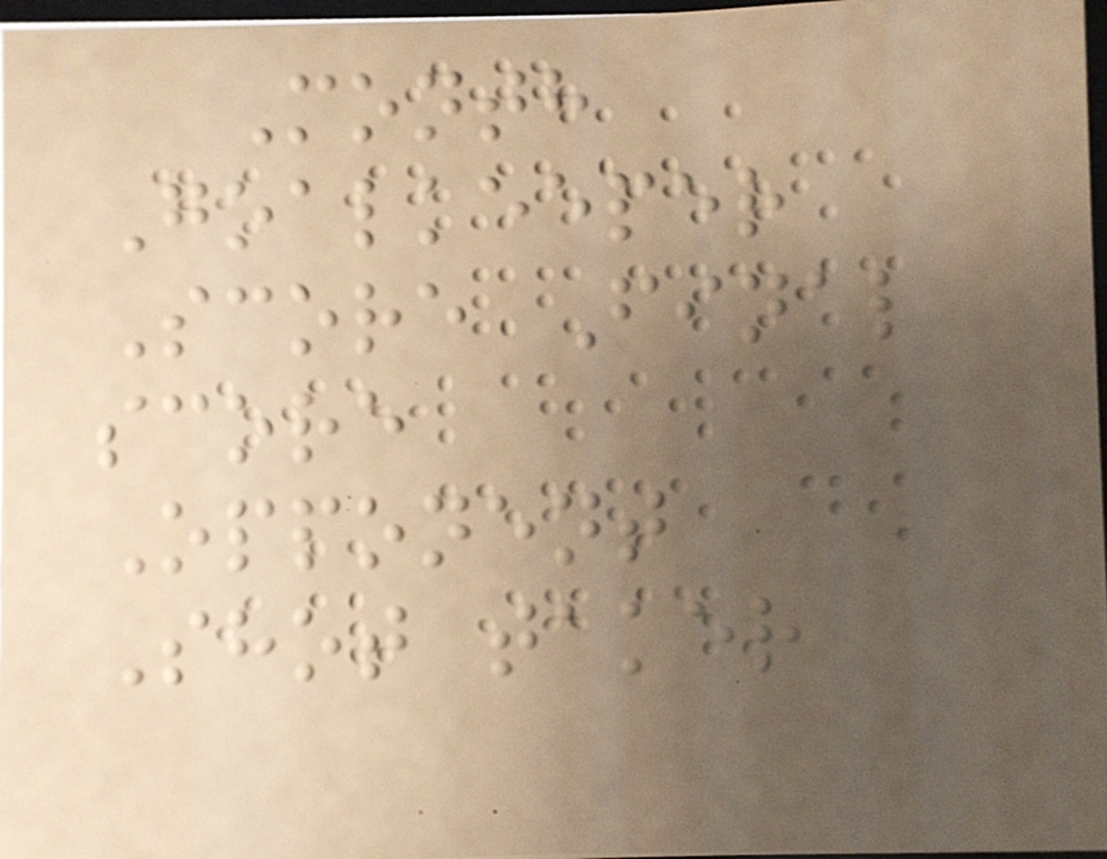Month
Goalkeeper
Score Final
score
Opponent
Shot taker
